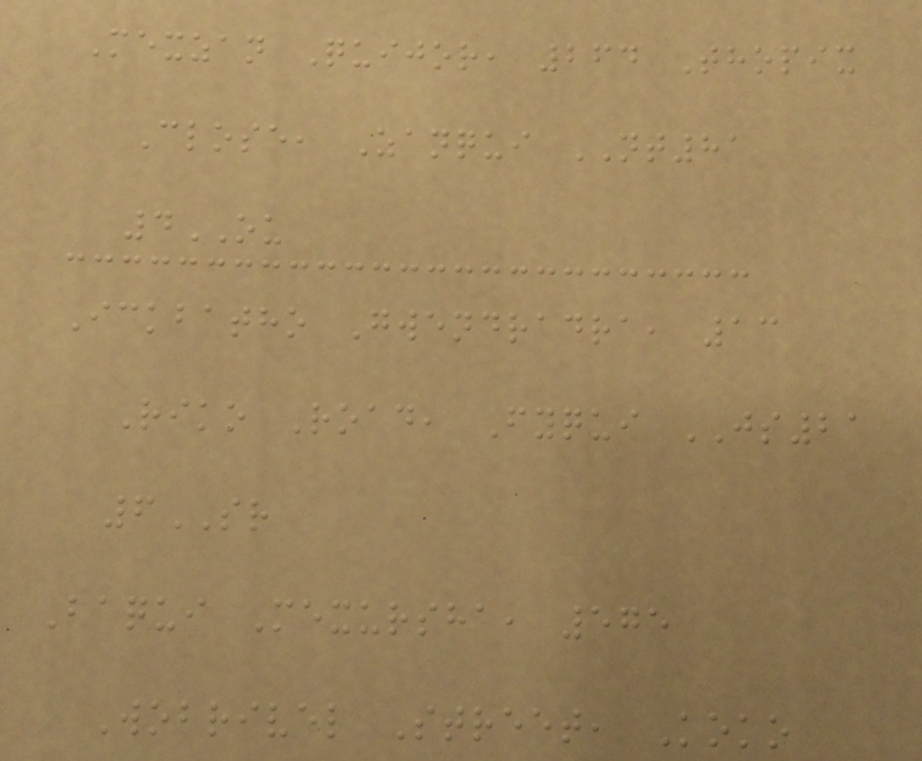Mexzan Quijor, 264 Thopix
Close, Zanqui NT81
4OU
Ickbatho Gwendradra, 13
Riko Road, Fyqui JS21
6SR
Baqui Mexursha, 575
Wobrivel Street, Koko
